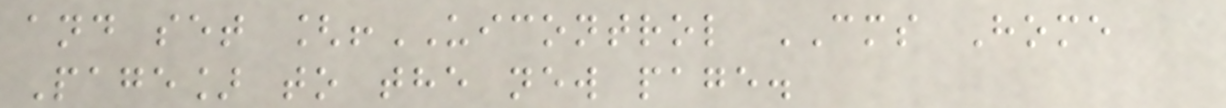and set [!UICONTROL CMS Home
Page] to the new page.
